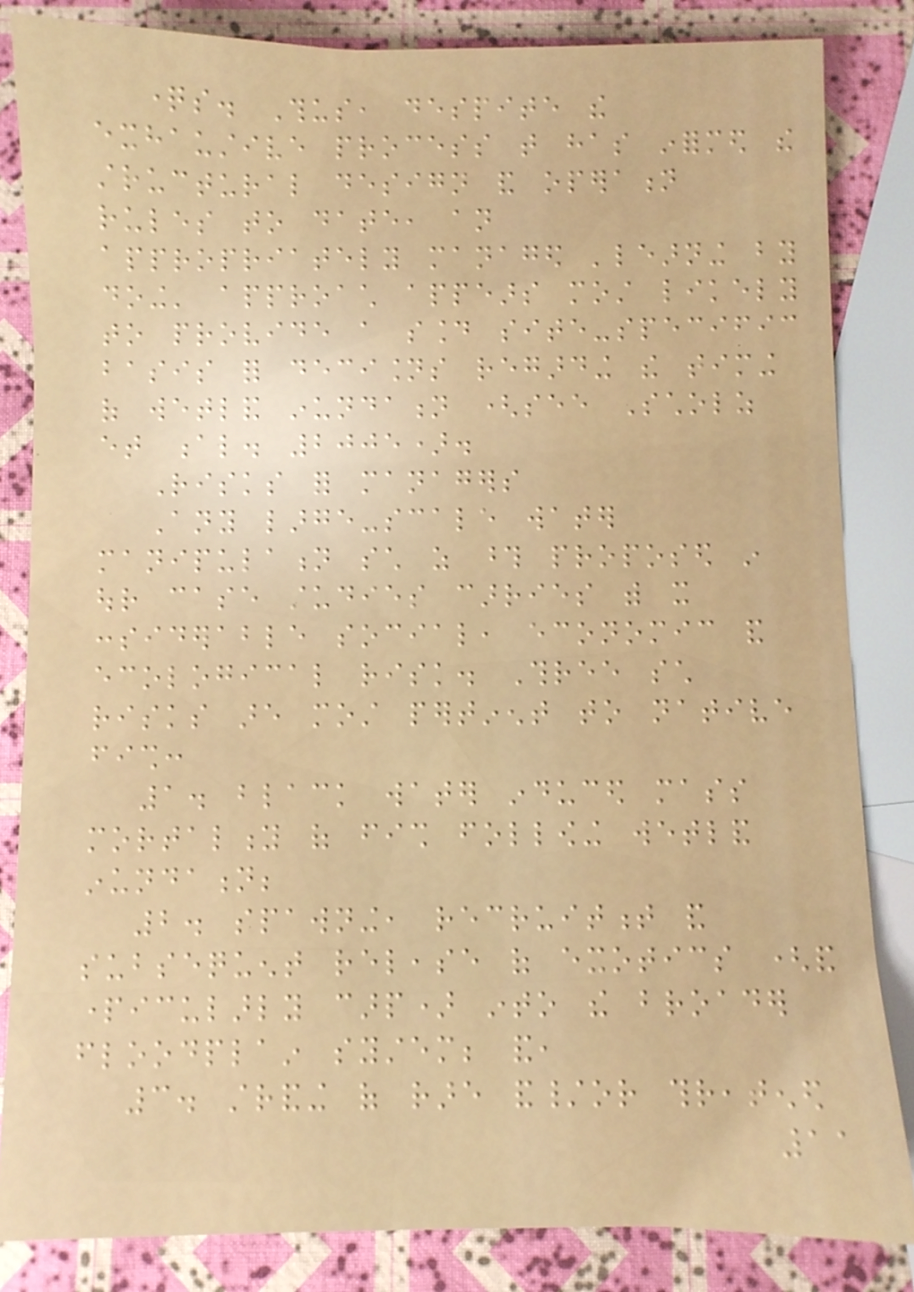questions. Thus, despite the
exhaustive process that has informed the
structural design and operation
rules to date, an
appropriately managed 'learning by
doing' approach appears most likely
to provide a sound site-specific
basis for decisions regarding the timing
of wetland inundation (see Scholz
et al. 2005).
Risks for managers
Any large-scale water
manipulation such as those proposed in
our case studies carries with it
considerable social, economic and
ecological risk. Three such
risks are most pertinent to native
fish:
1. black water induced mass
mortality of fish following wetland
inundation;
2. spawning, recruitment and
subsequent release of exotics (and
particularly carp) into the broader
floodplain system; and,
3. stranding of rare and/or threatened
11
